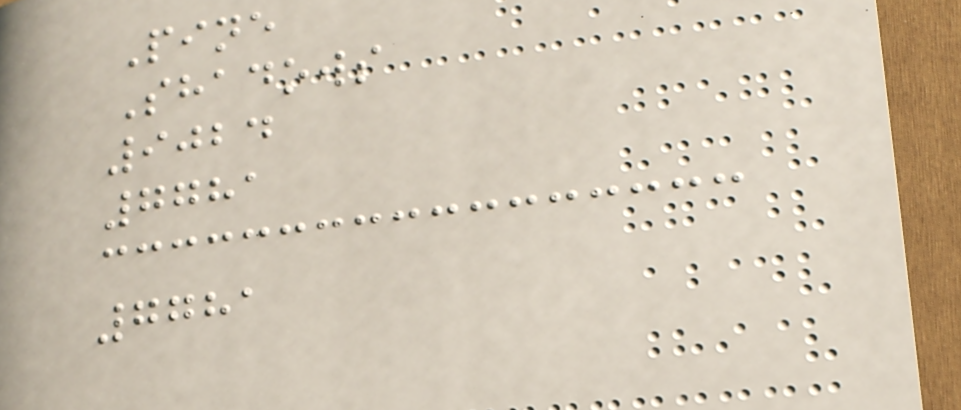Pine
Shadows
9024
7781
7781
